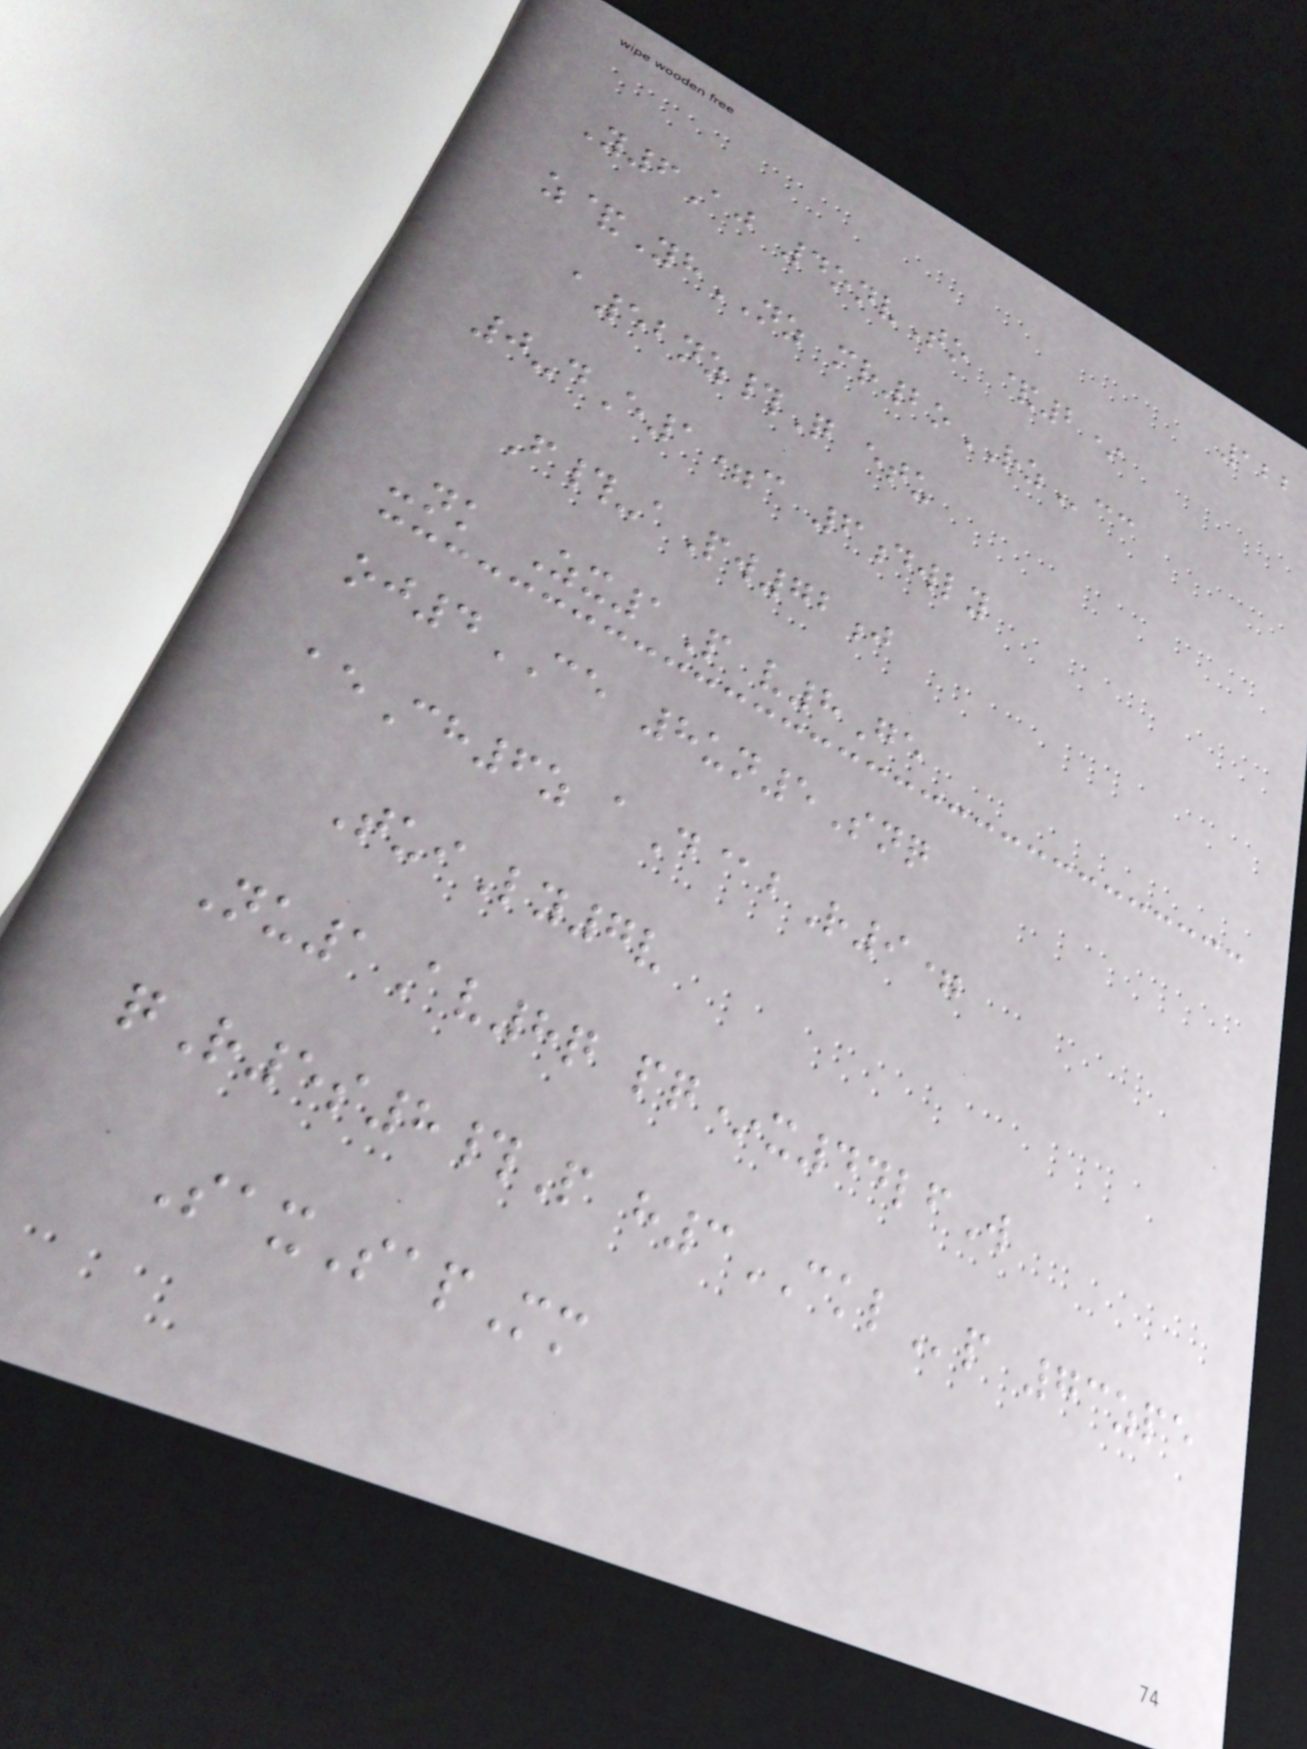122
Y6Aj 4onvTo &2*
z&YhNZ mr2oRZcc
a52nz#Q etu
0-dE1=c 6dwly
F#-aPw72j
-nk Zx1P v8Ge
oj4CE 8un5Snq
aeCh6z aD@bR9=
TuiLy7v
Nu1Av8q pq*x44lfW
qR5s8#P h3CKLp 73zpe
SaxSapMm
